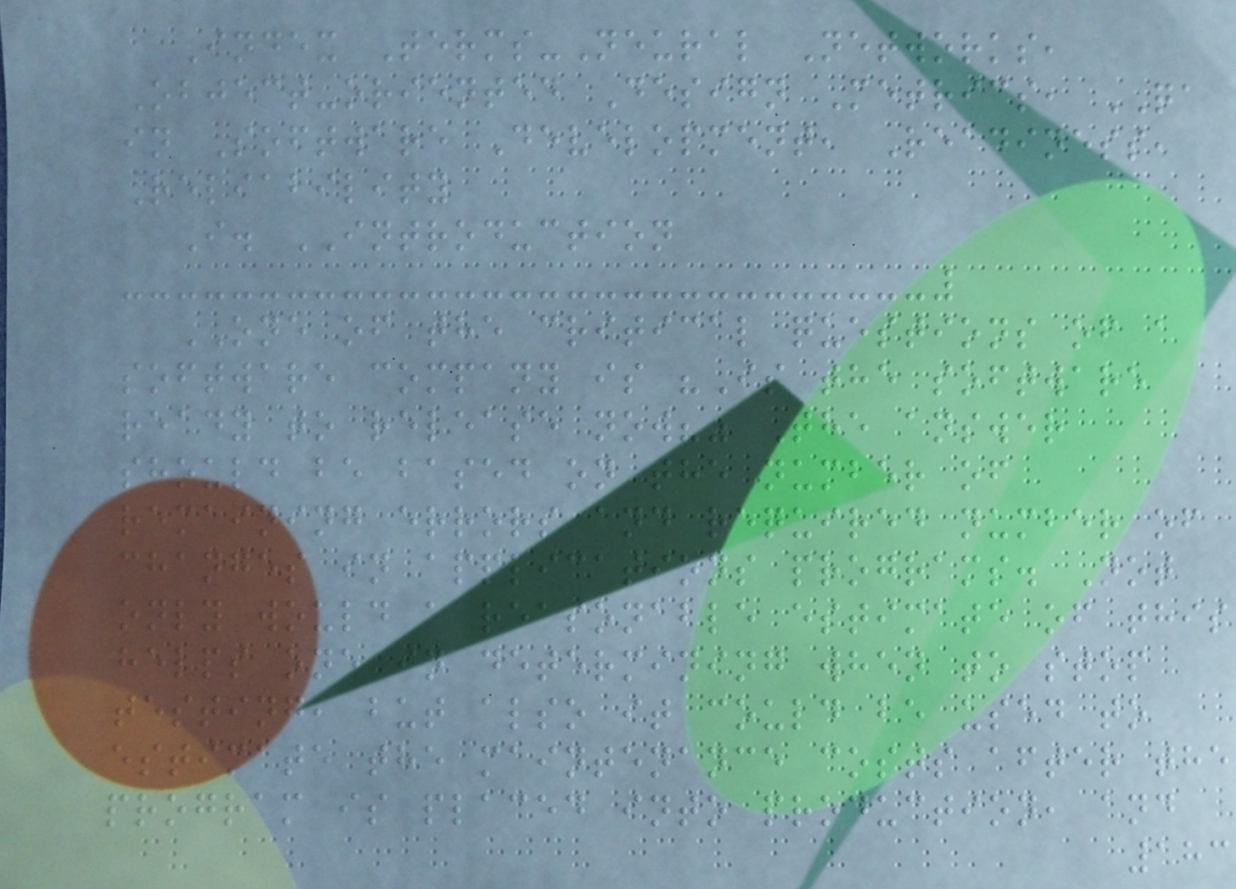Index Terms-Neural Networks,
Object-oriented Design Metrics, QA
in Software Development, Readiness,
Reliability
I. INTRODUCTION
ONE of the critical questions of a
software company is "Is the software
ready to release now?" The answer
should be based on the number of
remaining errors and required number of
changes in applications programs. Not
only would a reasonable estimate of this
helps one in determining when to stop
testing, but also it could be used to
estimate the maintenance costs after the
program is placed into production, and
183
